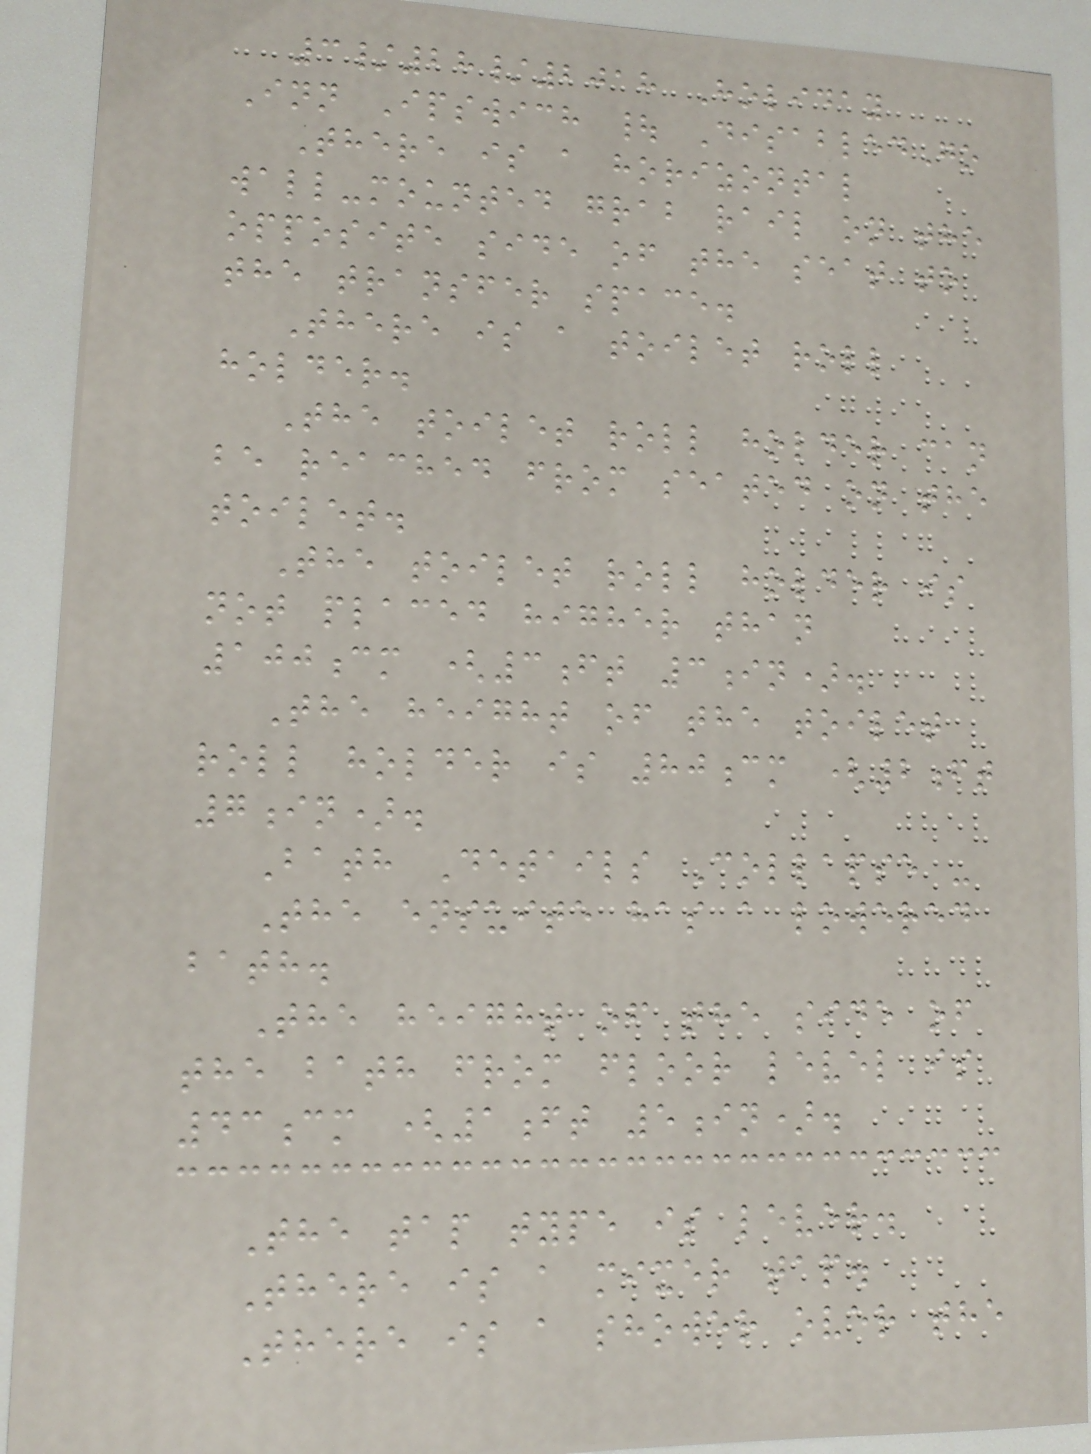3/28/2018 Holiday
Inn Ipswich | DisabledGo
There is a horizontal
wall-mounted grab rail on the
opposite side of the seat to
the transfer space.
There is a toilet roll
holder.
The toilet roll holder can
be reached from seated on the
toilet.
The toilet roll holder is
not placed higher than
100cm (3ft 3in).
The height of the toilet
roll holder is 80cm (2ft
7in).
Bath Details Collapse -
The ensuite has a lowered
bath.
The height of the side of
the bath from floor level is
43cm (1ft 5in).
The tap type is lever.
There is a mixer tap.
There is a shower over the
